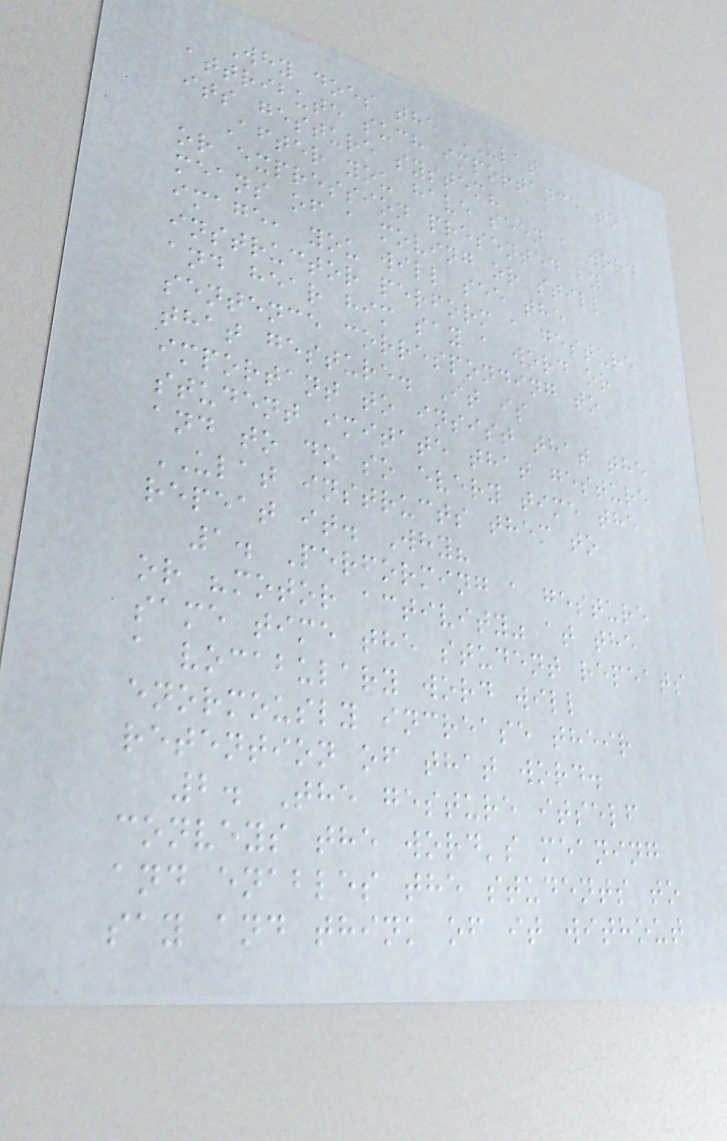Why does the ULAT
attribute such importance to
its gesture system?
After you have seen a word
or expression presented by
means of a moving or still
image, you will see the
instructor perform a gesture
and hear him say a word or
sentence corresponding to
that gesture. It is
important to insist that the
student imitate that gesture
and to do so every time the
ULAT instructs them to
repeat it. Why?
1. Performing a gesture
or "motor activity" at the
same time the student repeats
a vocabulary word will
enormously increase their
retention of that word.
2. The gesture itself
conveys the word's meaning
and enables the students to
say and think of it without
